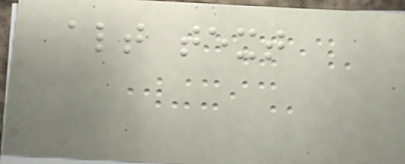alt text
